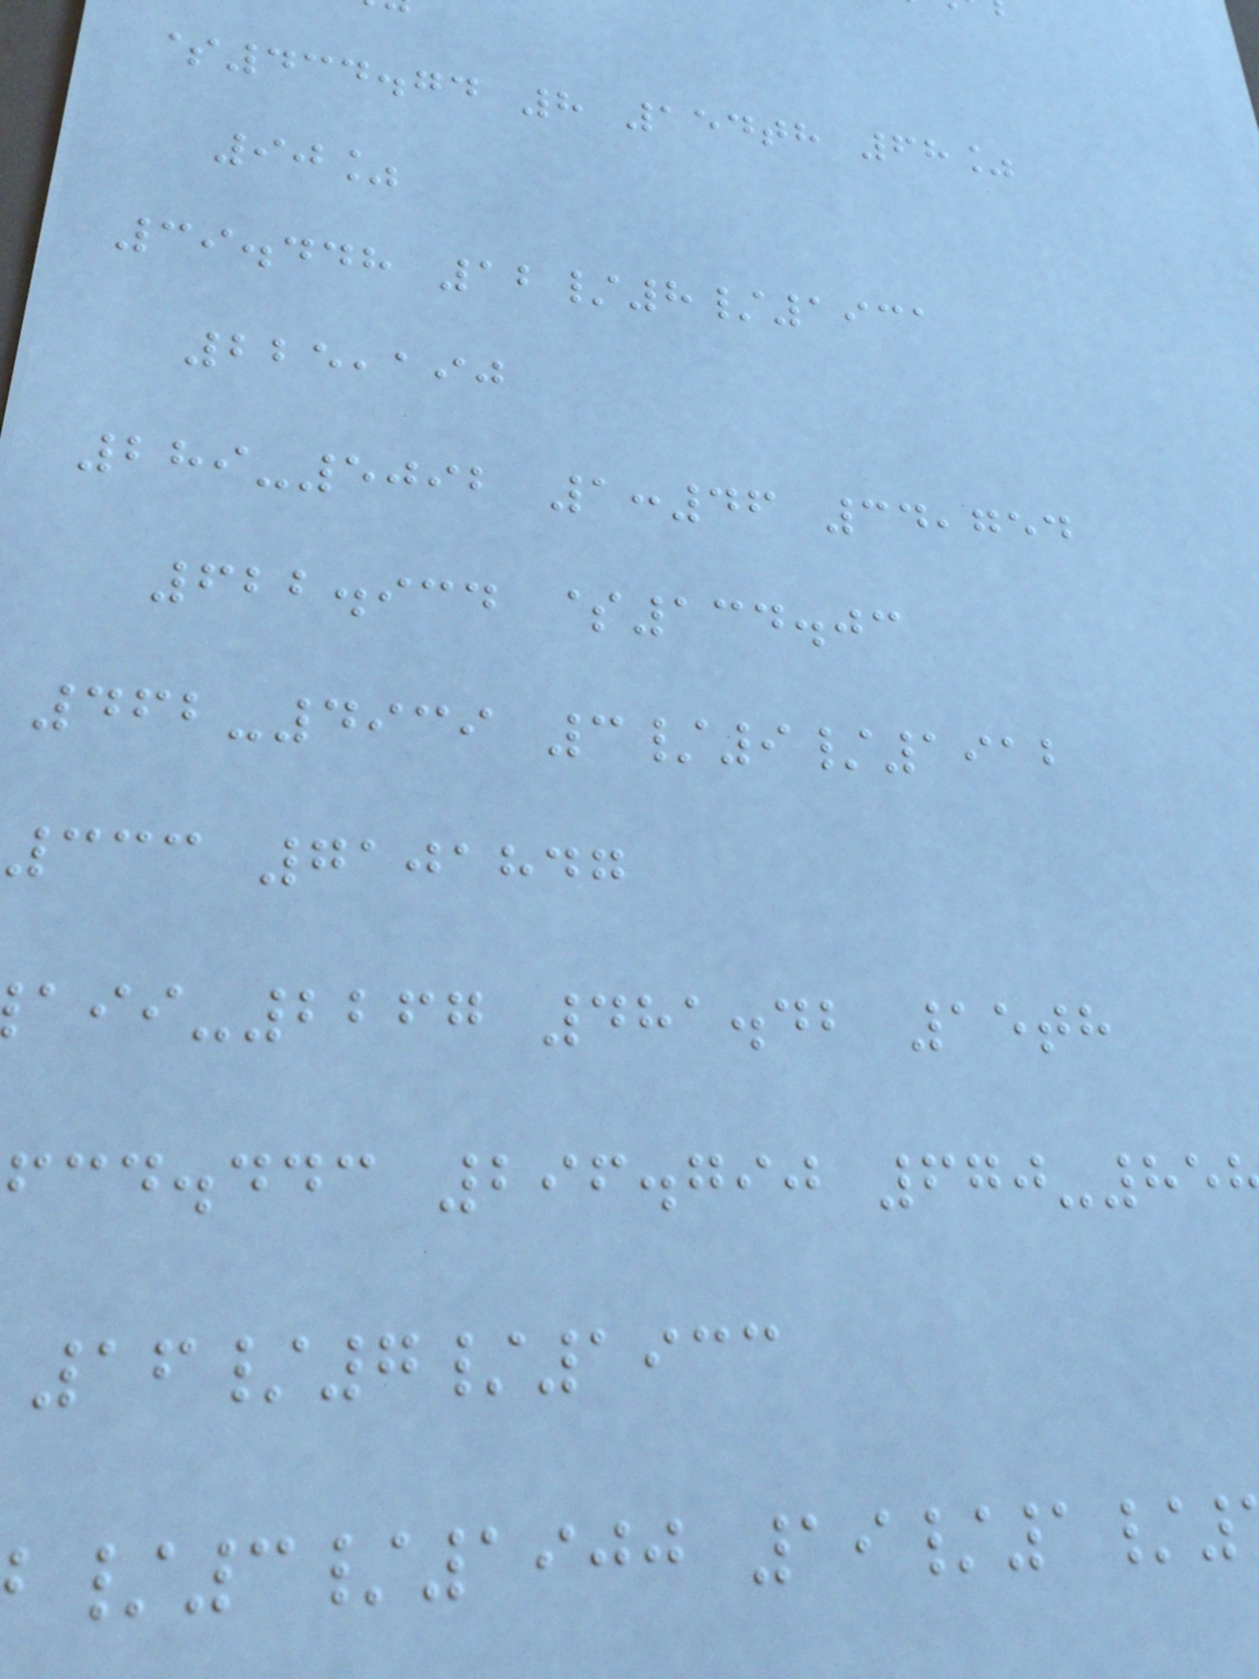$434.74 8 154th 68%
90%
39.448 12/8/1931
225,190
289-5092 1:46 34,754
622.934 $134.03
462-4939 3/9/1912
333 7101847
-2267 481.42 15th
fcd.ddc 296.790 670-85
16/7/1933
/3/1900 19/1/
